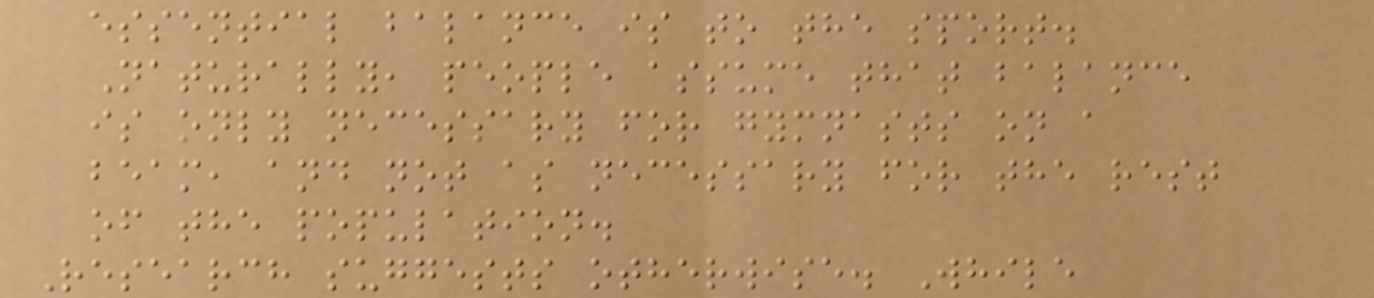essential balance is to the sport.
Naturally, people assume that balance
is only necessary for gymnasts on a
beam, and not as necessary for the rest
of the population.
Research suggests otherwise. While
